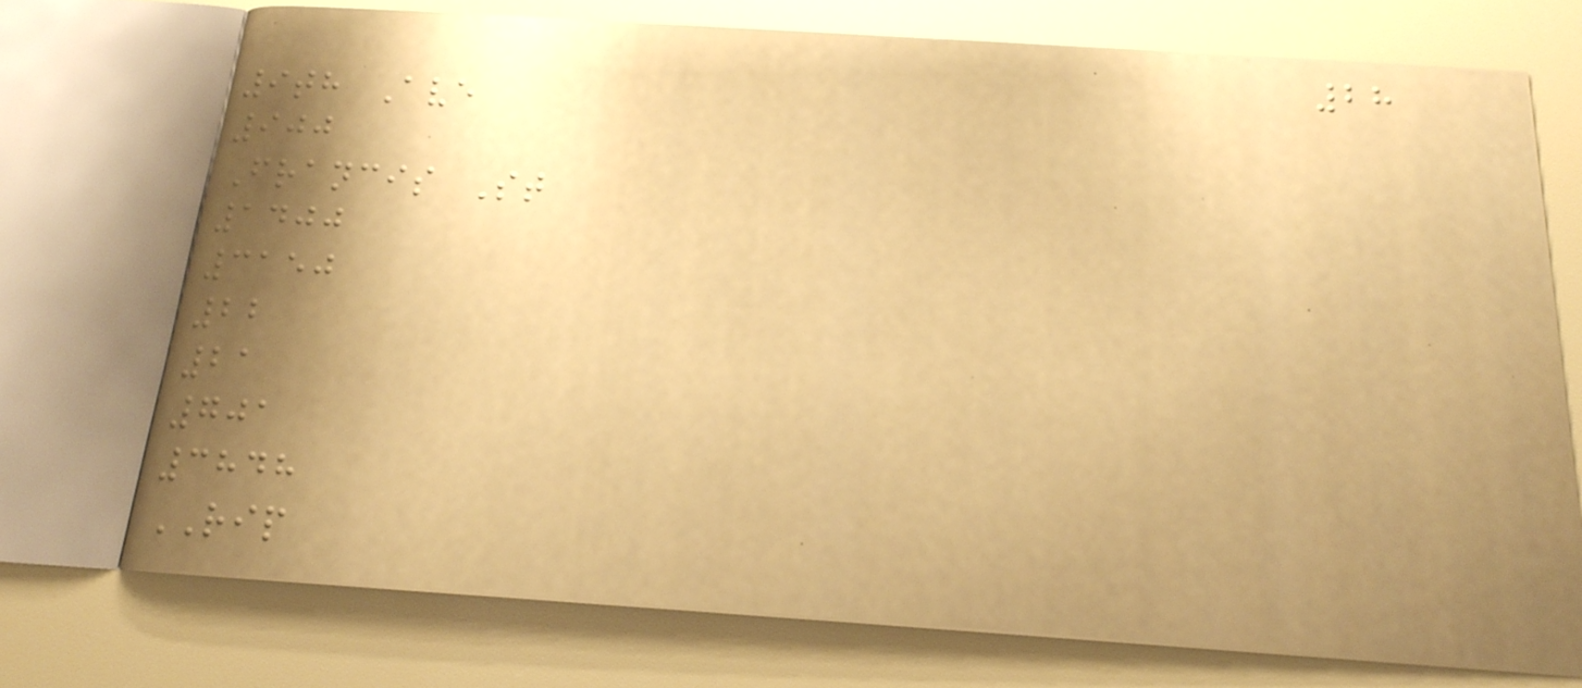28
9th Ave
900
Francis St
1400
3150
22
21
701
3848
RIP
